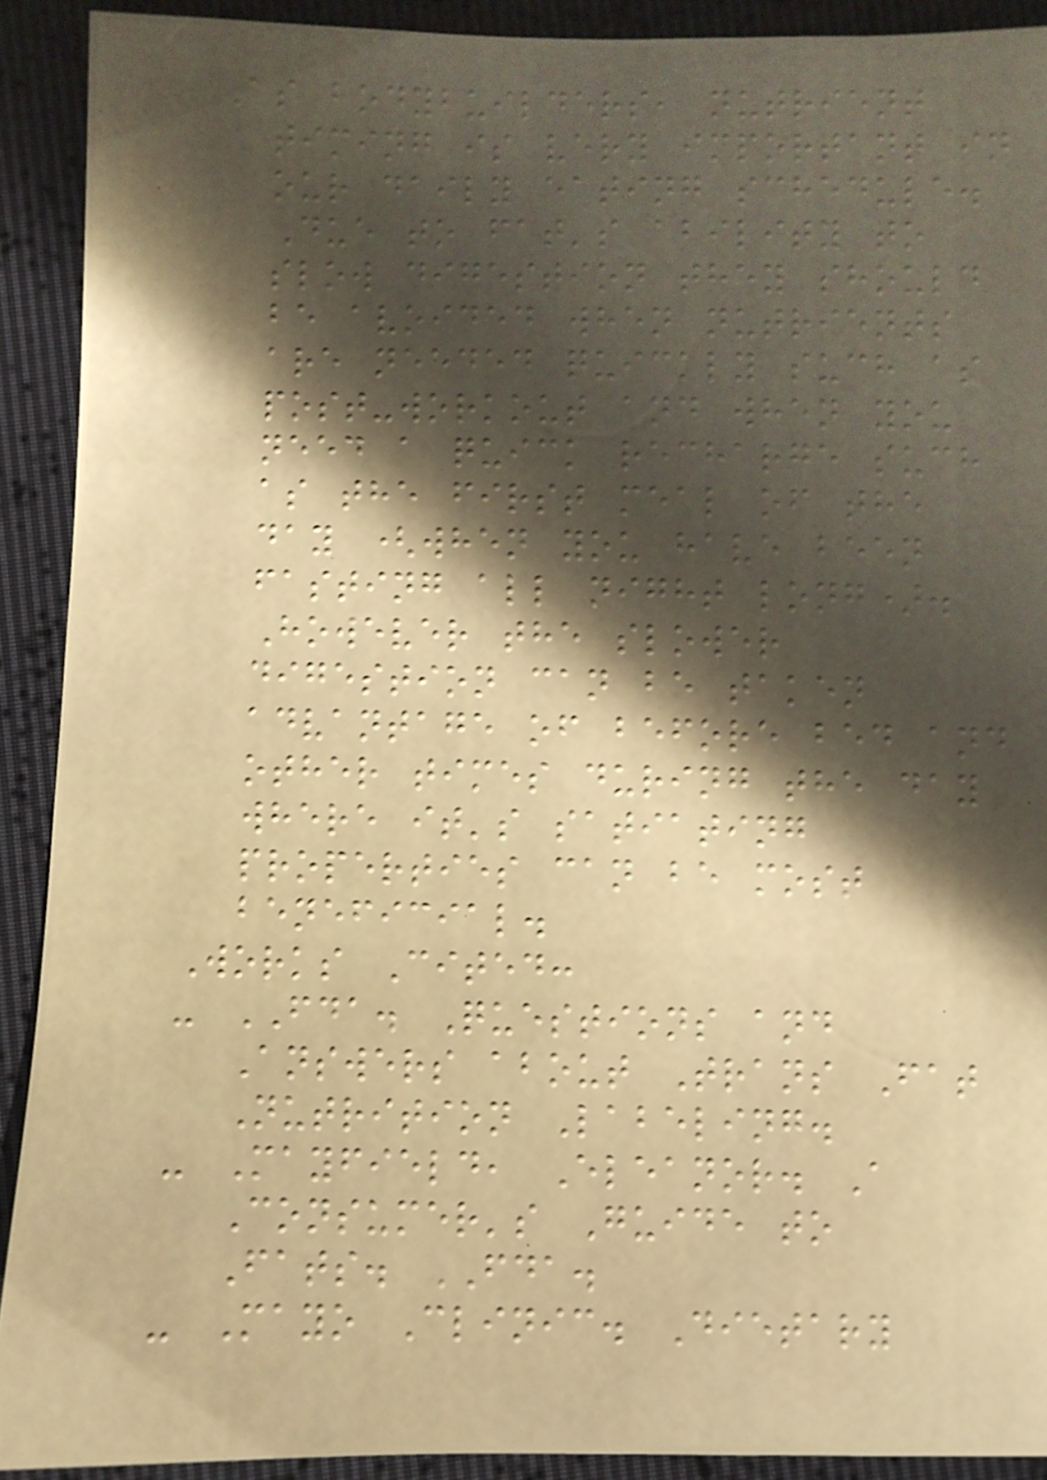As bodybuilders, nutrient
timing is very important in
our daily eating schedule.
Due to fat's ability to
slow digestion they should
be avoided when nutrients
are needed quickly such as
post-workout and when you
need a quick recharge such
as the first meal of the
day (when you have been
fasting all night long).
However the slower
digestion can be taken
advantage of before bed and
other times during the day
where it's satiating
properties can be most
beneficial.
Works Cited:
- FDA. Questions and
Answers about Trans Fat
Nutrition Labeling.
- Mayfield, Eleanor. A
Consumer's Guide to
Fats. FDA.
- Mayo Clinic. Dietary
